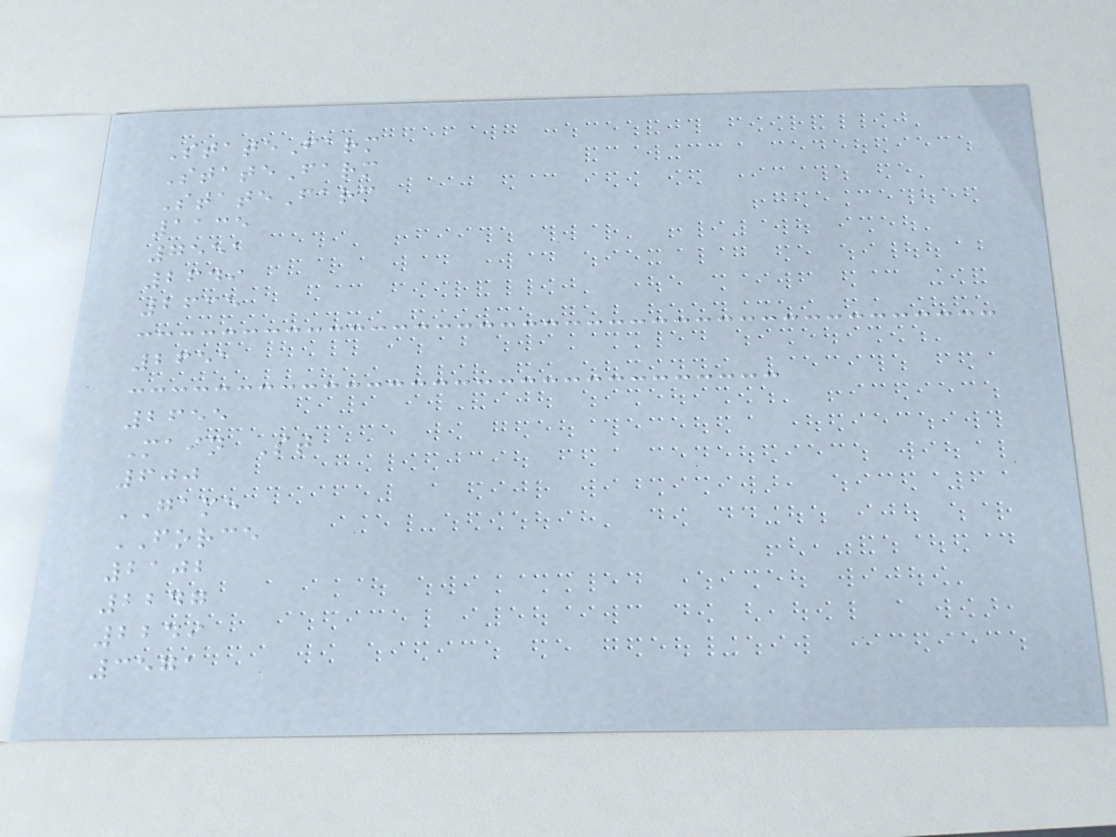StateFarm
StateFarm
StateFarm
1135
7551
2649
2635
2651
2655
Main St
600
GAME
FORCE
2102
2247
2249
3571
